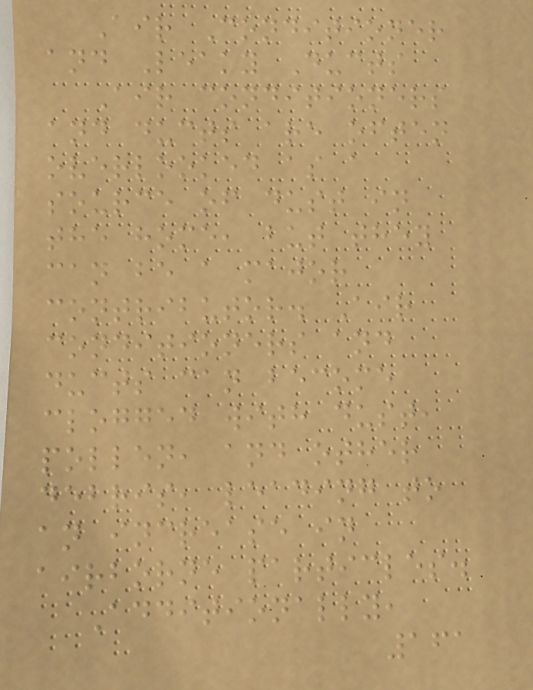Air Conditioner
and Leaky Ducts
Air conditioners
and ducts are often
overlooked as a
source of dust in
the home, but they
can be a major
contributor. Air
conditioners and
ducts can become
clogged with dust,
pollen, and other
debris, leading to
an increase in
airborne particles.
Additionally,
161
